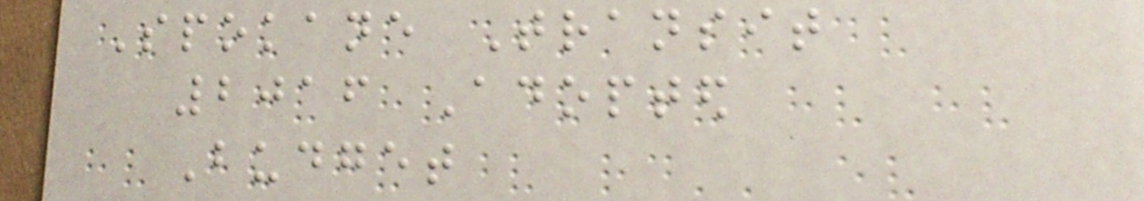Spokane Transit
2016 Adopted
Budget
